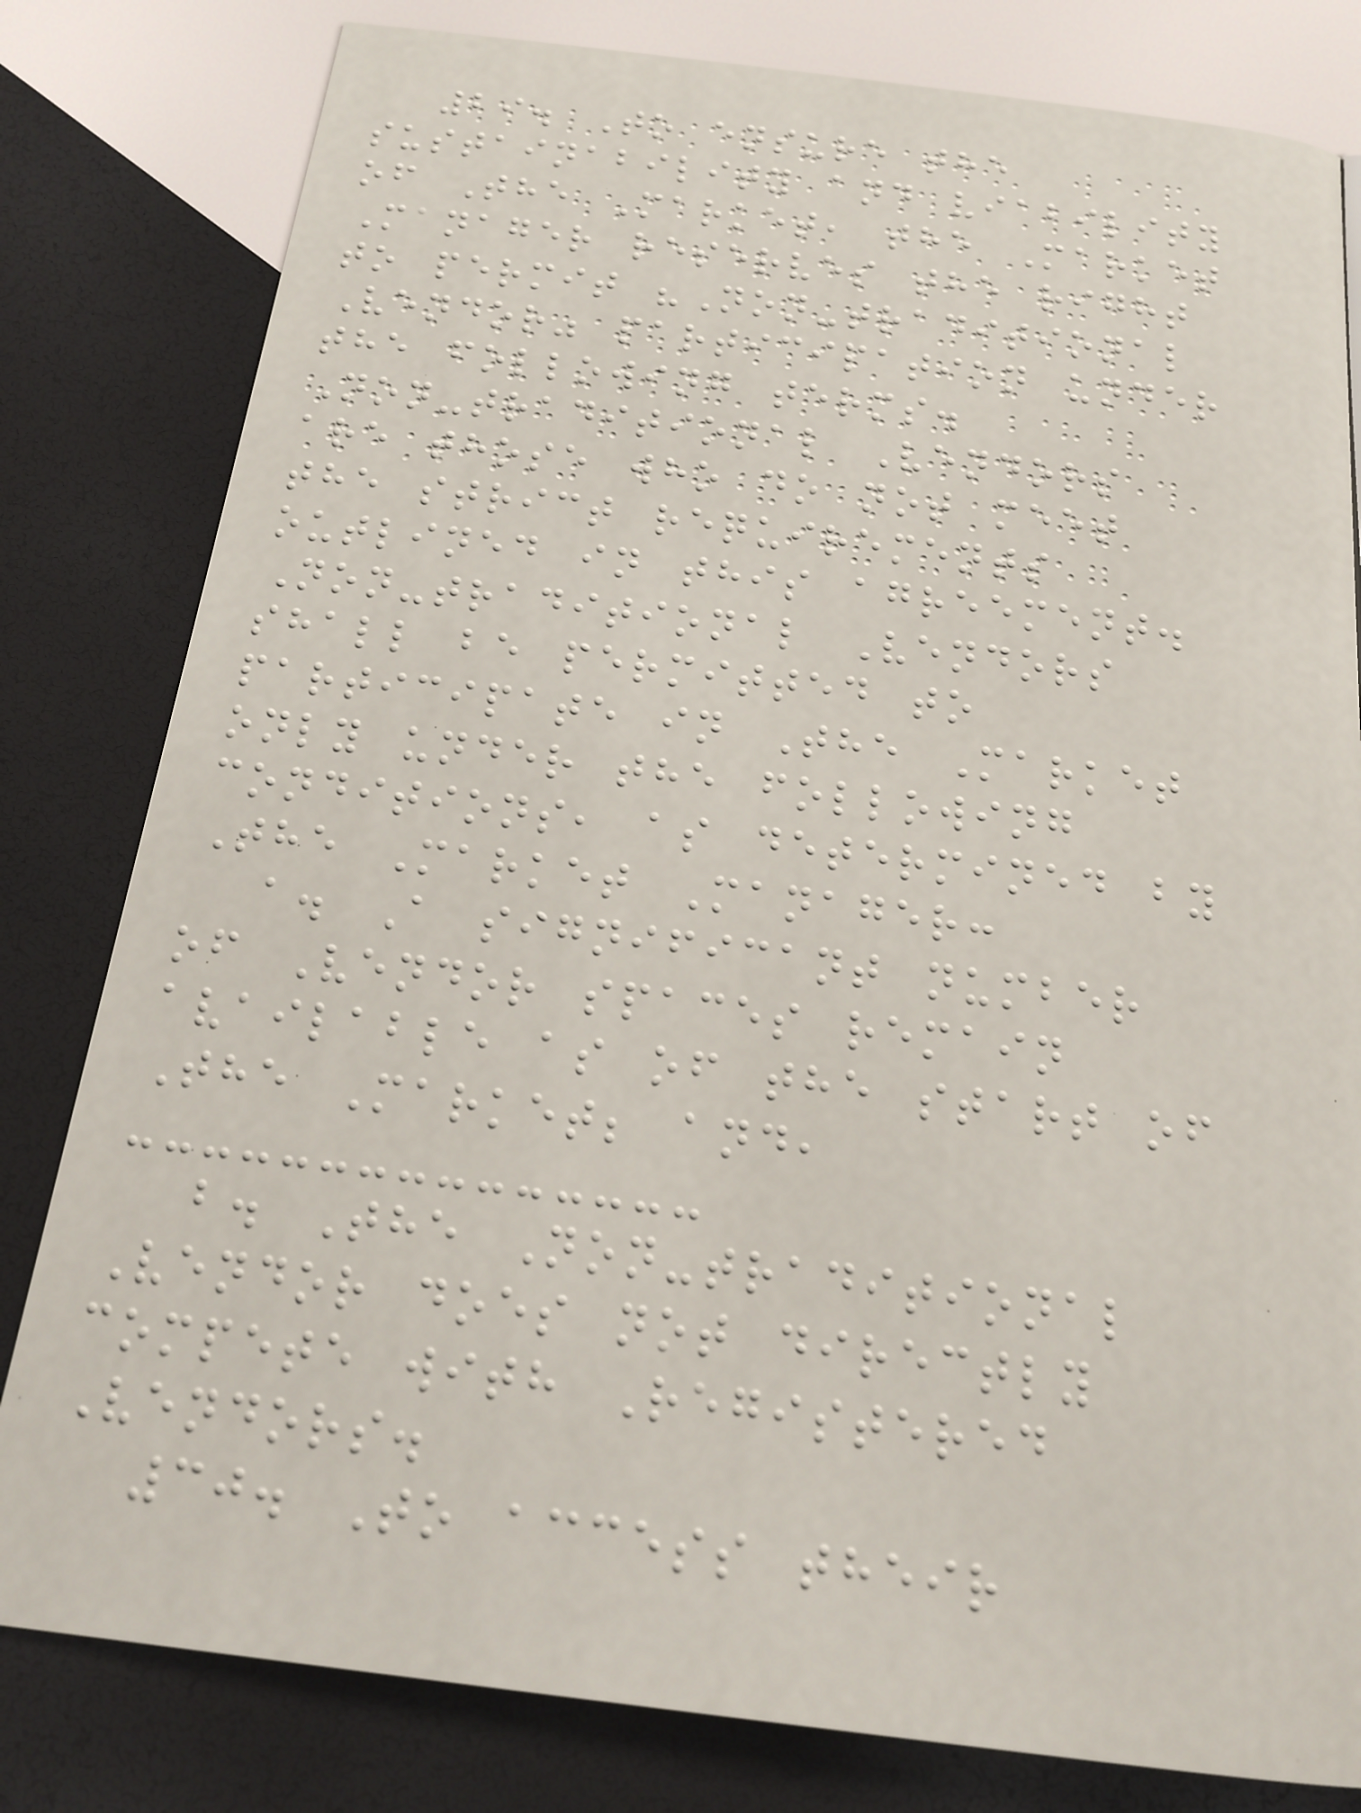29. To ensure the
sustainability and viability
of The Market, the Market
Manager reserves the right
to permit "Non-traditional
Vendor" participation under
the following terms.
Non-traditional Vendors
are those who do not meet
the strict requirements
outlined in this agreement.
Non-traditional Vendors
shall be permitted to
participate in The Market
only under the following
conditions, as determined by
The Market Manager:
a. A significant number
of Vendor spaces remain
available as of the start of
The Market; and,
b. The Non-traditional
Vendor does not directly
compete with Registered
Vendors.
30. To access their
